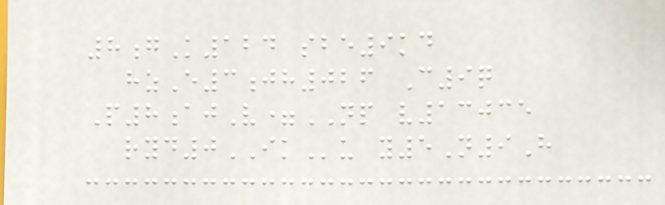8gK124 sbe9kd
hzE3jh026 C9q
P8ajV=NP v13035
ryd0IKu y5N9H
